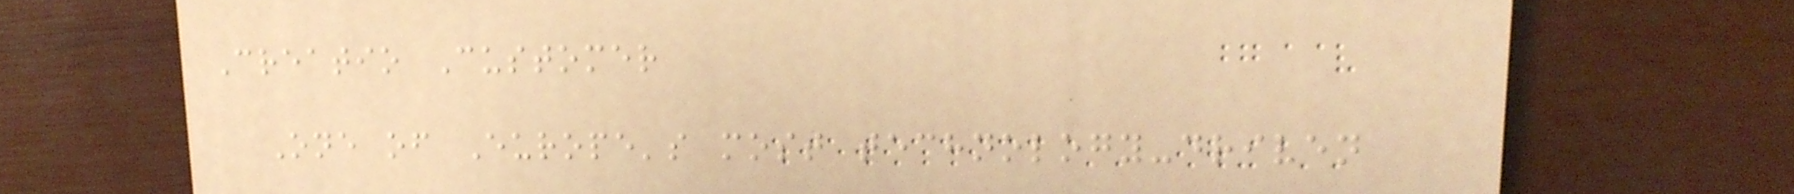Creatio Customer
One of Europe's most technology-driven
